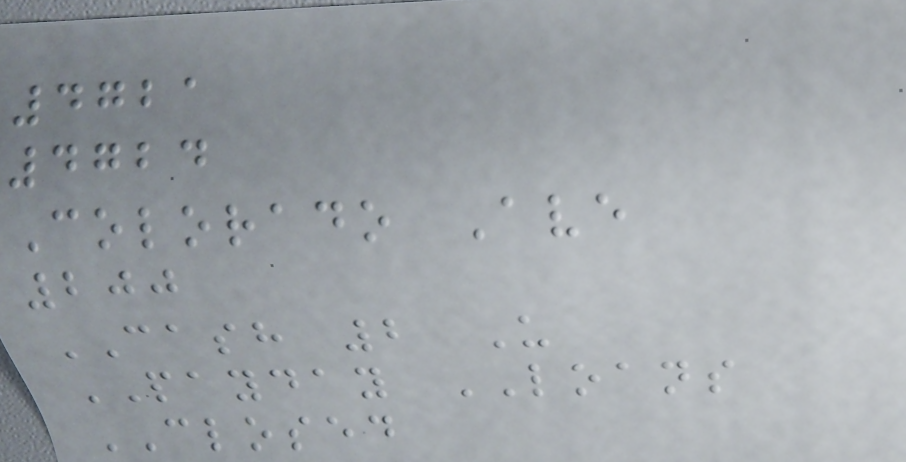4721
4724
Colorado Ave
200
CASH 2 U
PAYDAY LOANS
CLOSED
